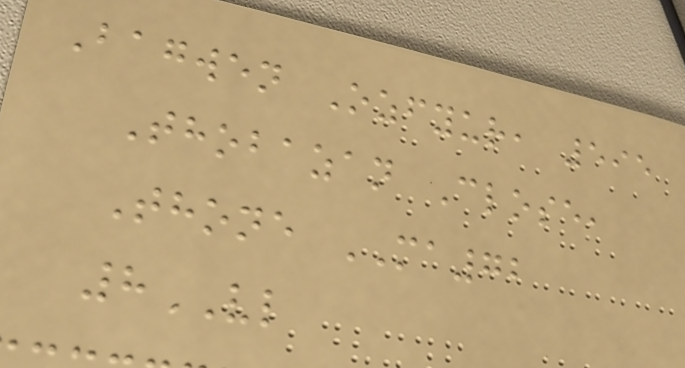Bagwen Ozfyur, 595
Thobazan Close,
Thone MA72
8VL
